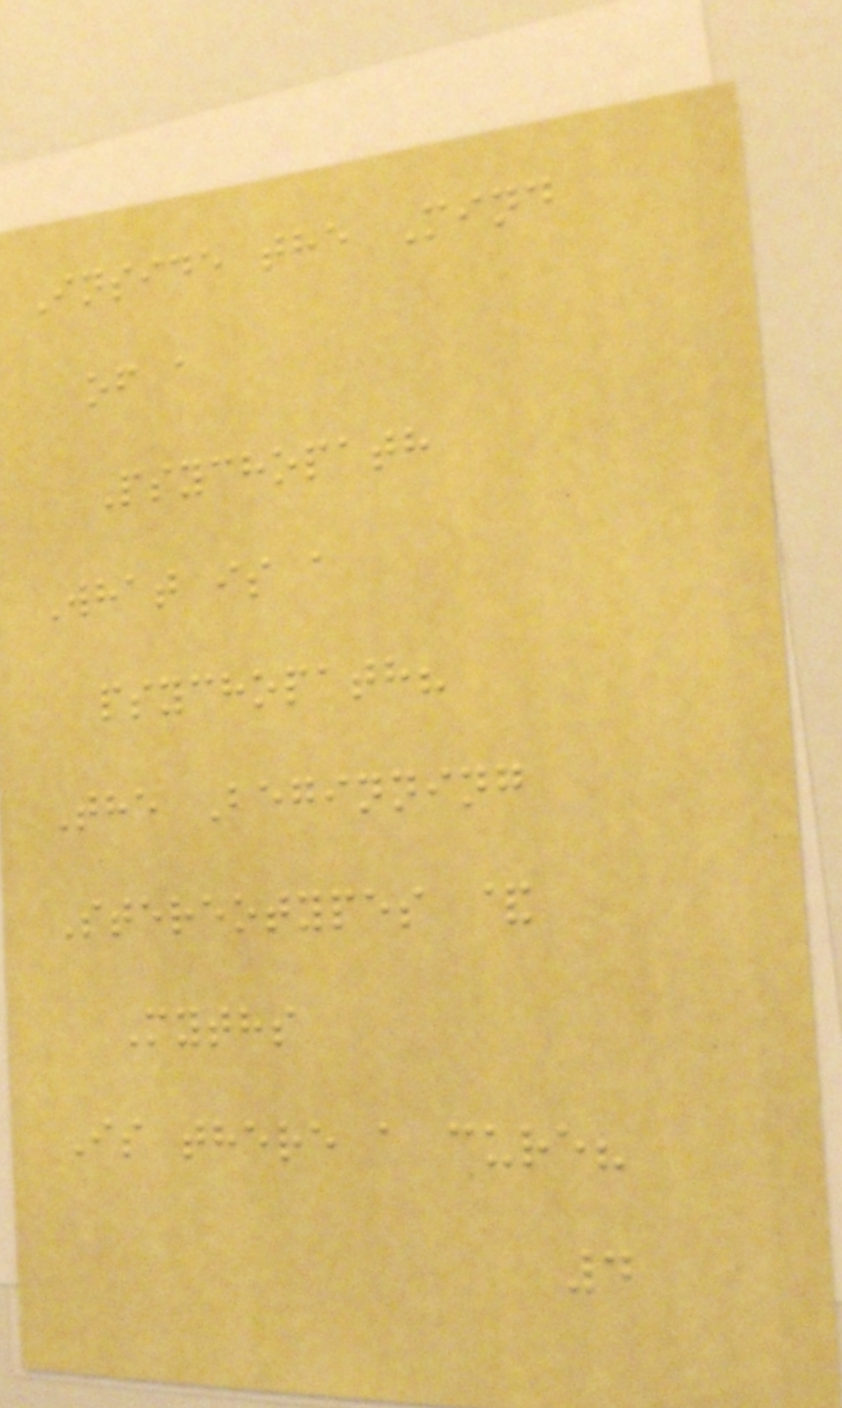Inside the Mind
of a
Psychopath
What is a
psychopath?
The Beginning
Stereotypes &
Myths
Is there a cure?
4
